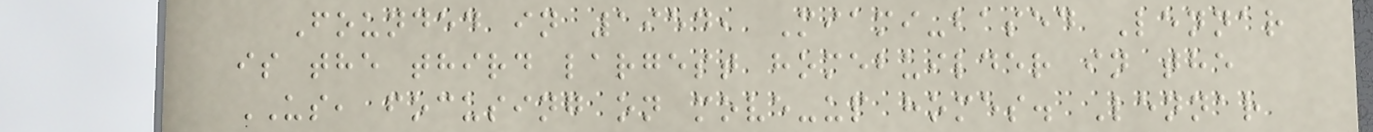Founded in 1954, Miami-based Lennar
is the third largest homebuilder in the
US, focusing on move-up homes. Lennar
